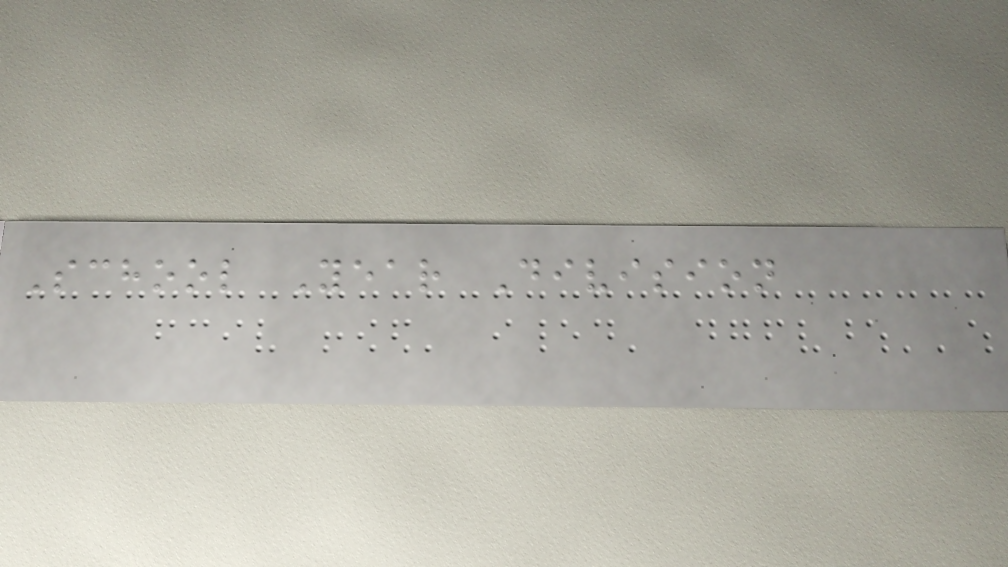School Year Division
